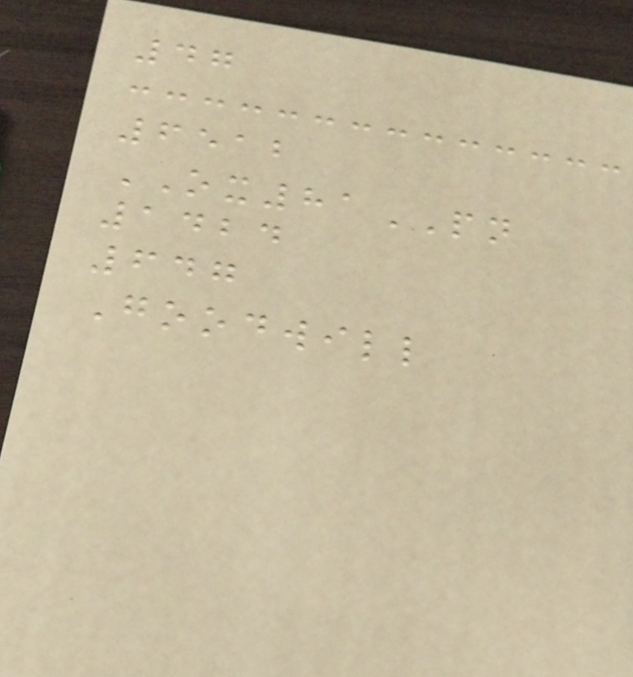47
6512
OX81PN
1424
647
Goodwill
